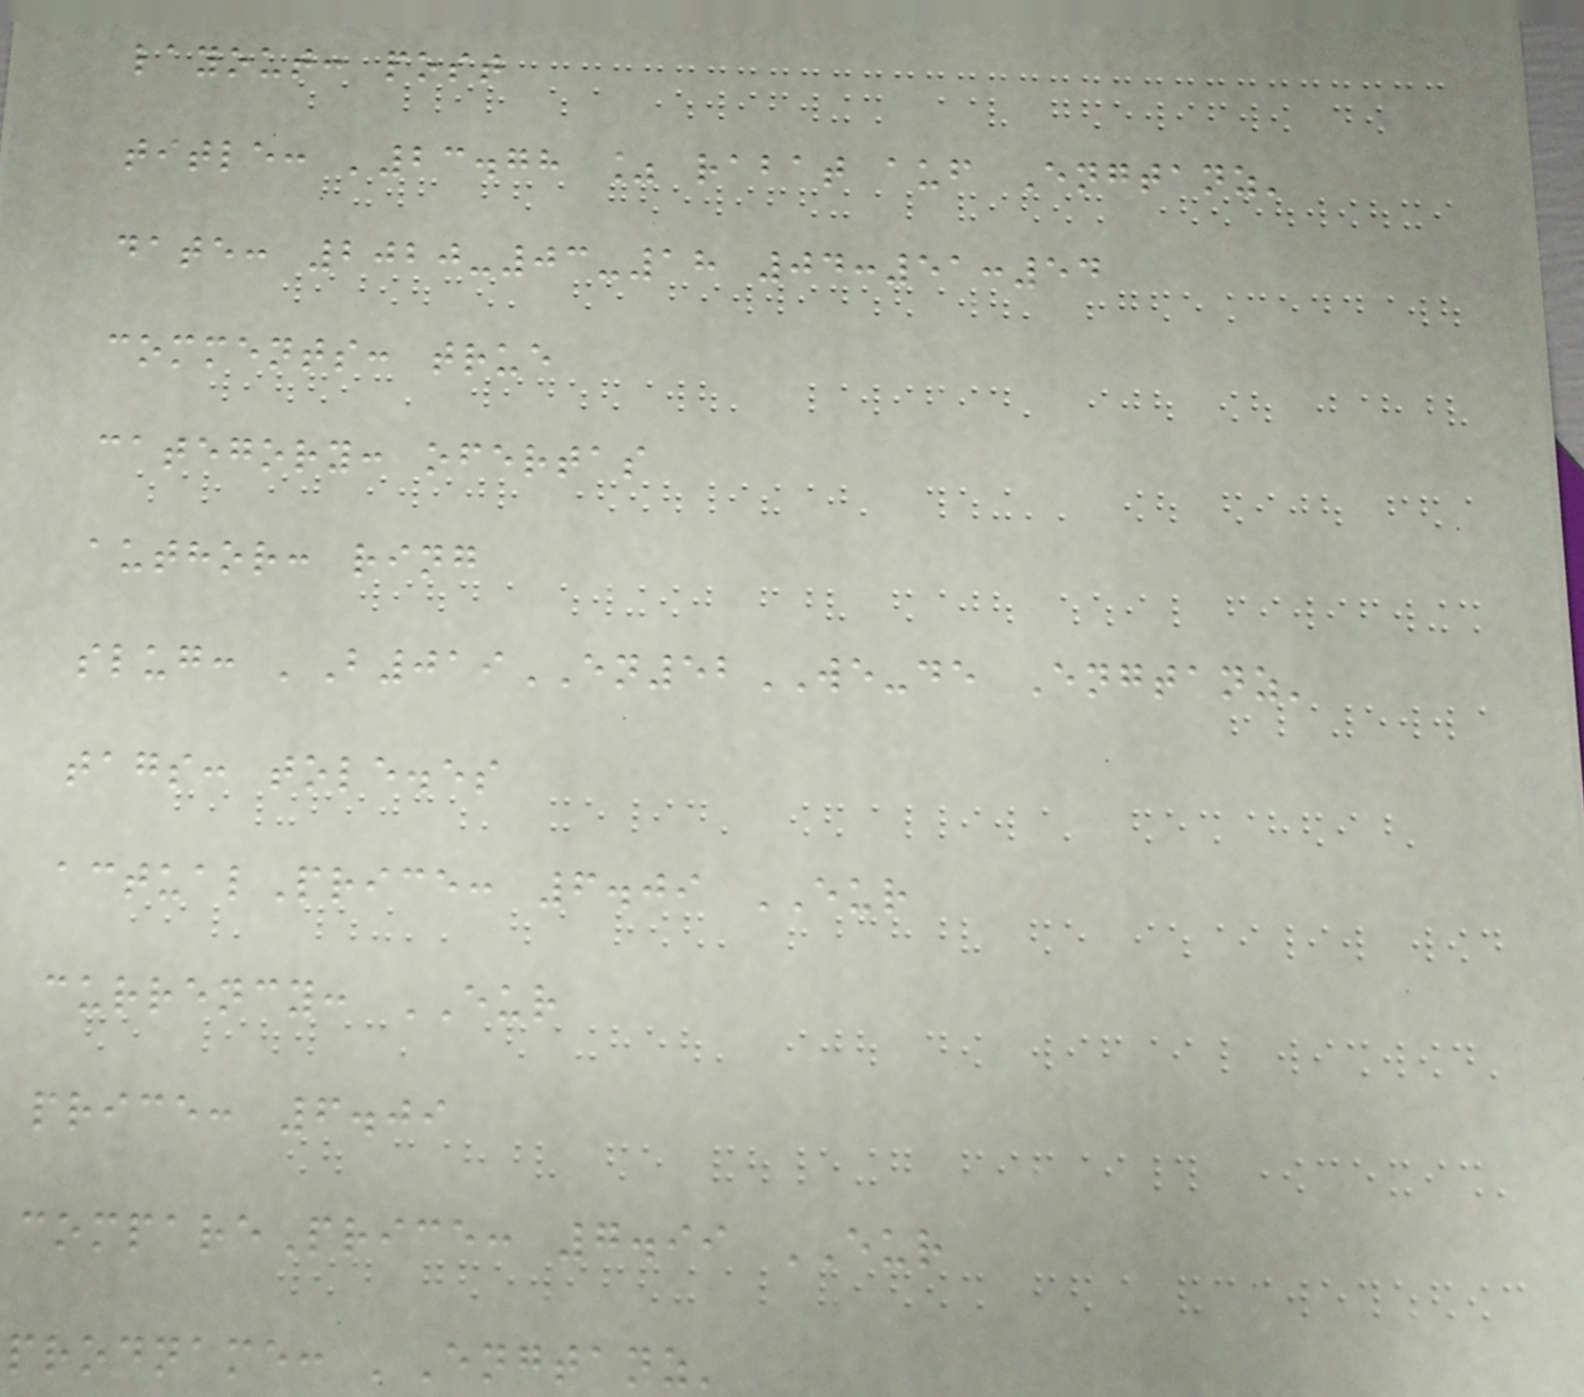layout: post
title: '23.78 % rabat auf Engtanz'
date: 2020-03-18 04:51:54
comments: true
category: ofertas
author: ring
slug: 'B019EN52WE-de Engtanz'
tags: tole.es
actualPrice: 6.09 EUR
currency: EUR
price: 6.09
comparePrice: 7.99 EUR
prodname: 'Engtanz'
